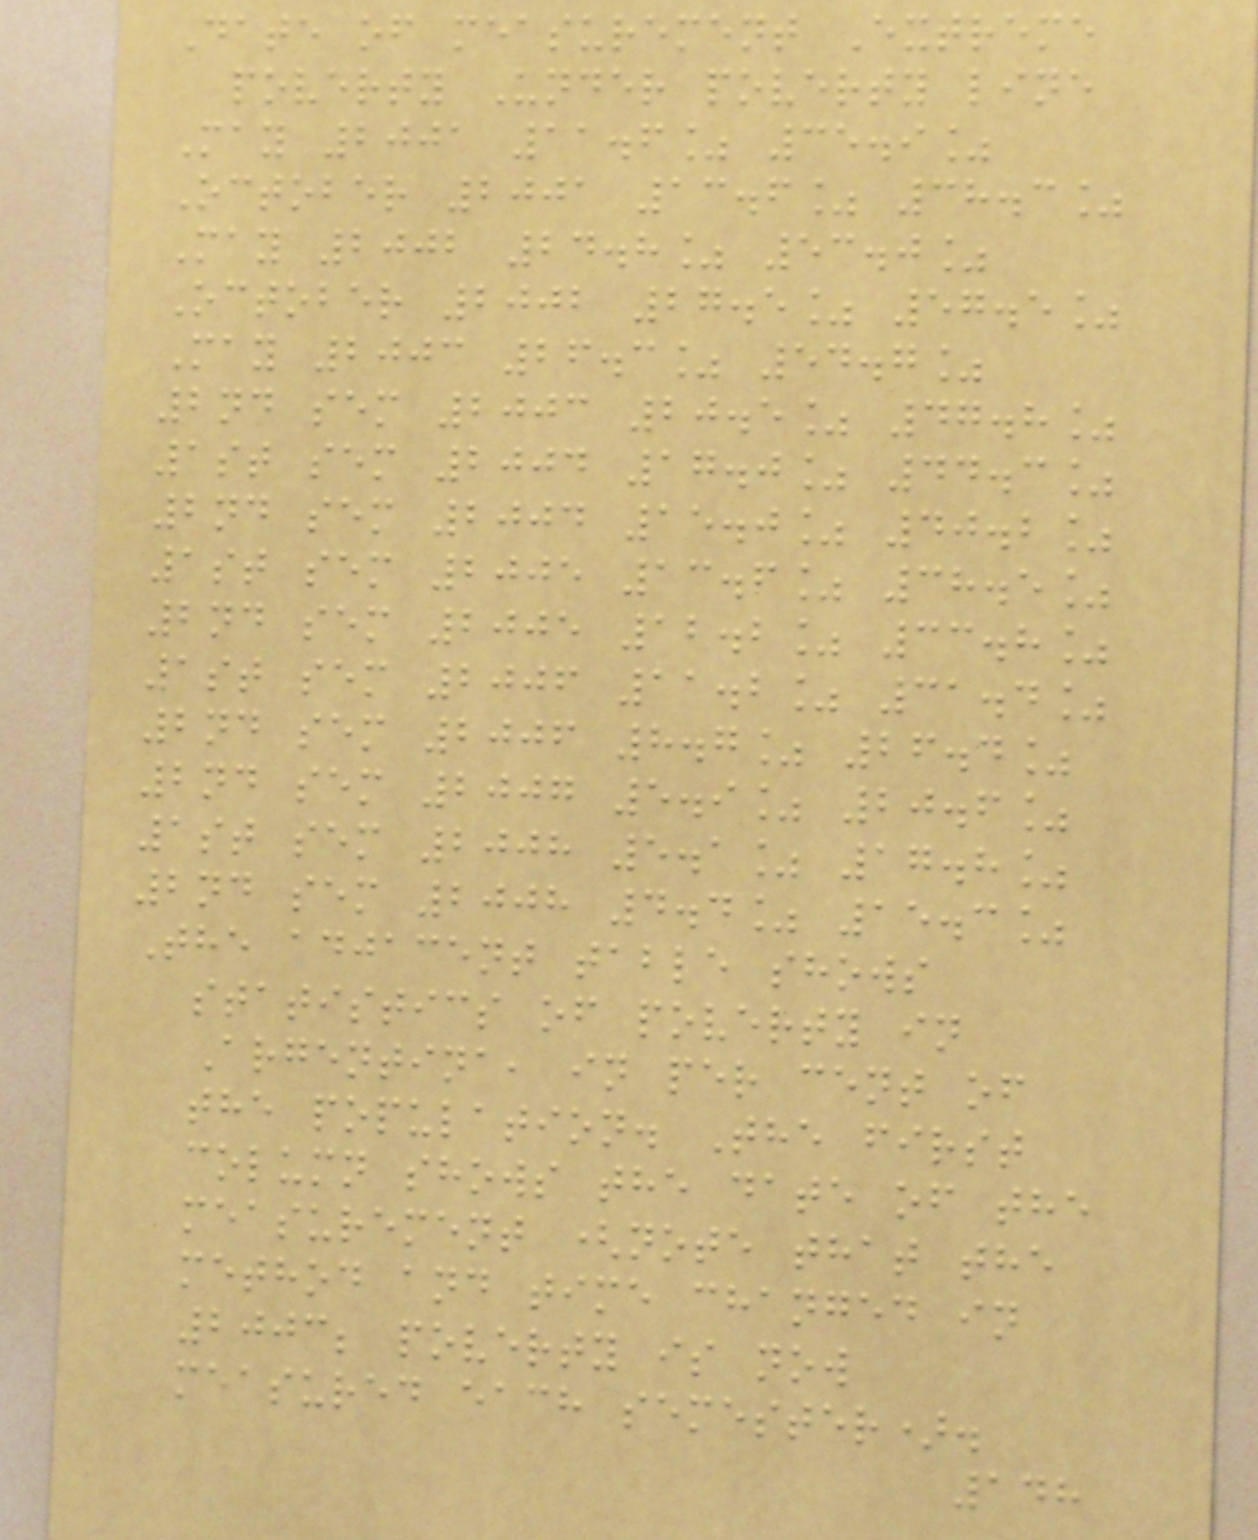Date of measurement Extreme
poverty Under poverty line
May 2001 11.6% 35.9%
October 2001 13.6% 38.3%
May 2002 24.8% 53.0%
October 2002 27.5% 57.5%
May 2003 26.3% 54.7%
2nd sem 2003 20.5% 47.8%
1st sem 2004 17.0% 44.3%
2nd sem 2004 15.0% 40.2%
1st sem 2005 13.6% 38.5%
2nd sem 2005 12.2% 33.8%
1st sem 2006 11.2% 31.4%
2nd sem 2006 8.7% 26.4%
2nd sem 2007 5.9% 20.6%
1st sem 2008 5.1% 17.8%
2nd sem 2008 4.4% 15.3%
The adjacent table shows
statistics of poverty in
Argentina, in per cent of
the population. The first
column shows the date of the
measurement (note that the
method and time changed in
2003; poverty is now
measured each semester).
148
